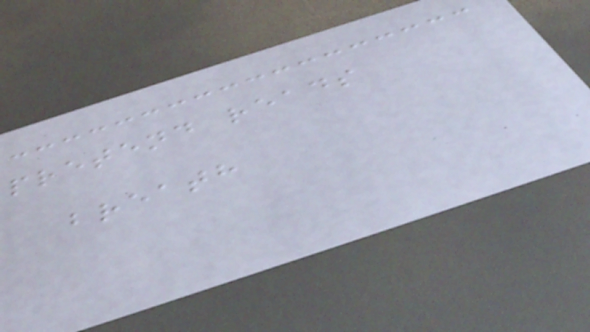pretend reads
breath
